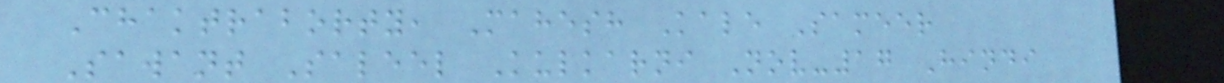Chaktraborty, Mahesh Kale Sameer
Sawant Saleel Kulkarni Nov-17 Hindi
